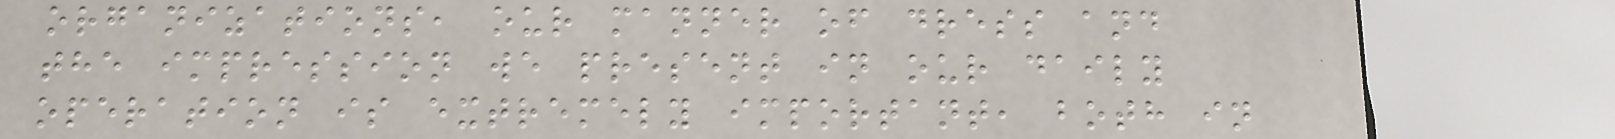organizations, our manner of dress and
the impression we present in our daily
operation is extremely important, both in
